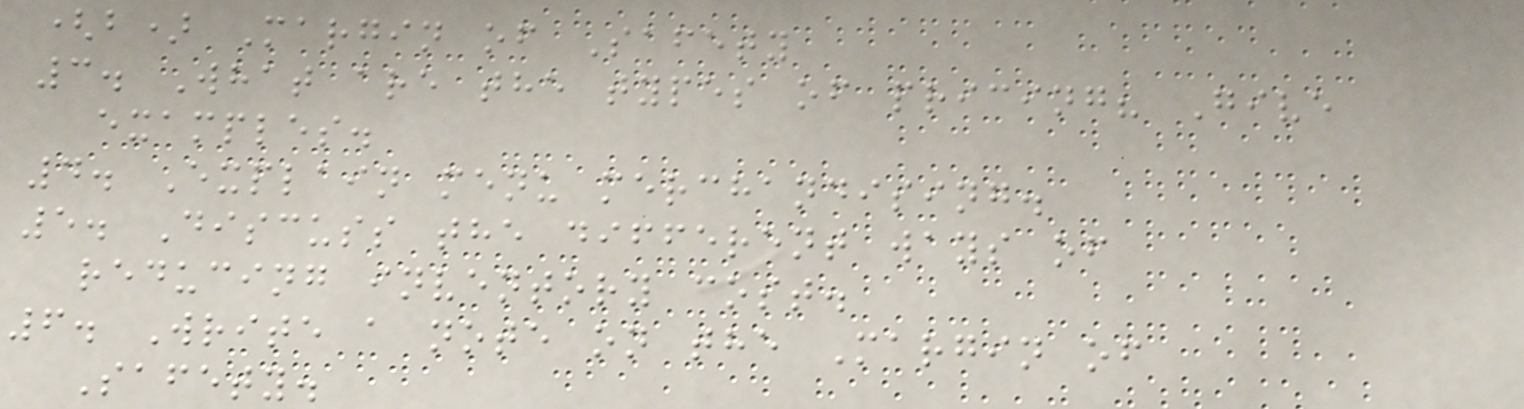(b) Margin of Safety
3. What are the types of pricing? Give
examples.
4. Explain menu merchandising.
5. Discuss the different ways of
reducing inventory cost.
6. Write a note on the Margin of
Safety.
